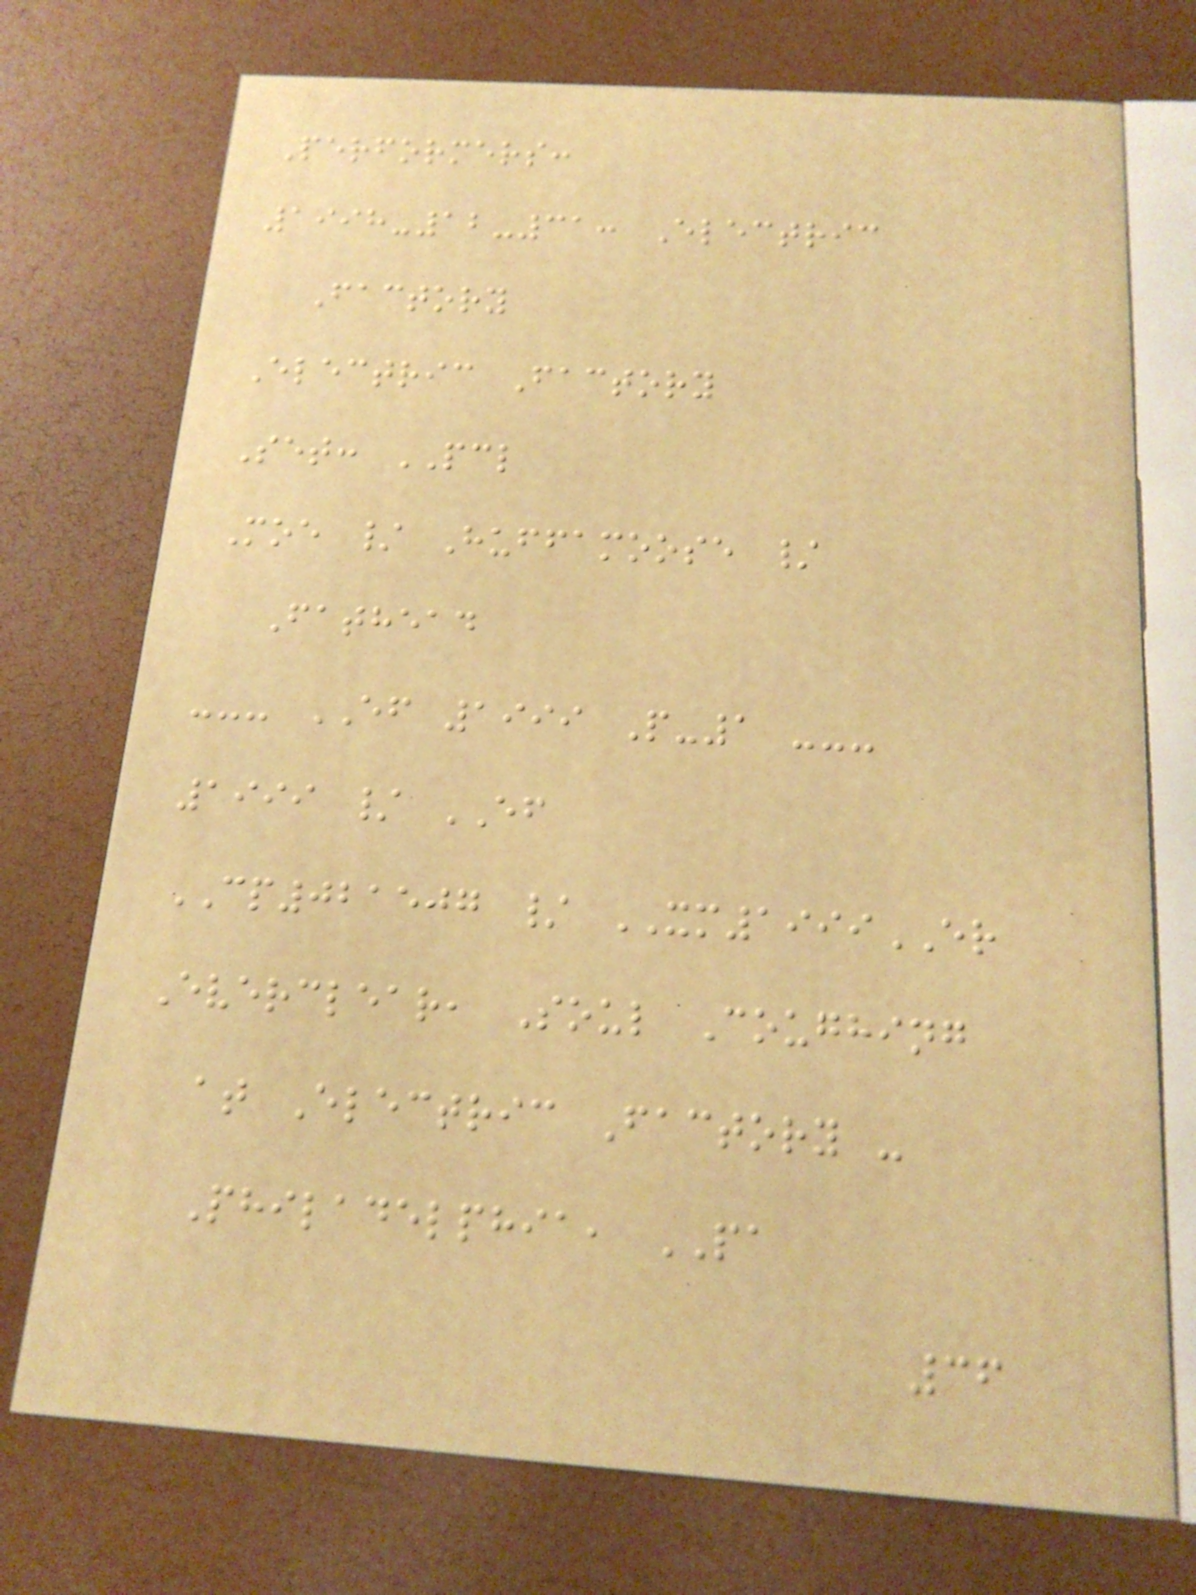Performers:
1998-12-31: Electric
Factory
Electric Factory
Set: PCL
Moe / Huffamoose /
Fathead
--- EF 1999 P-1 ---
1999 / EF
CP021507 / XM1999ER
Everclear, Soul Coughing
at Electric Factory -
Philadelphia, PA
36
